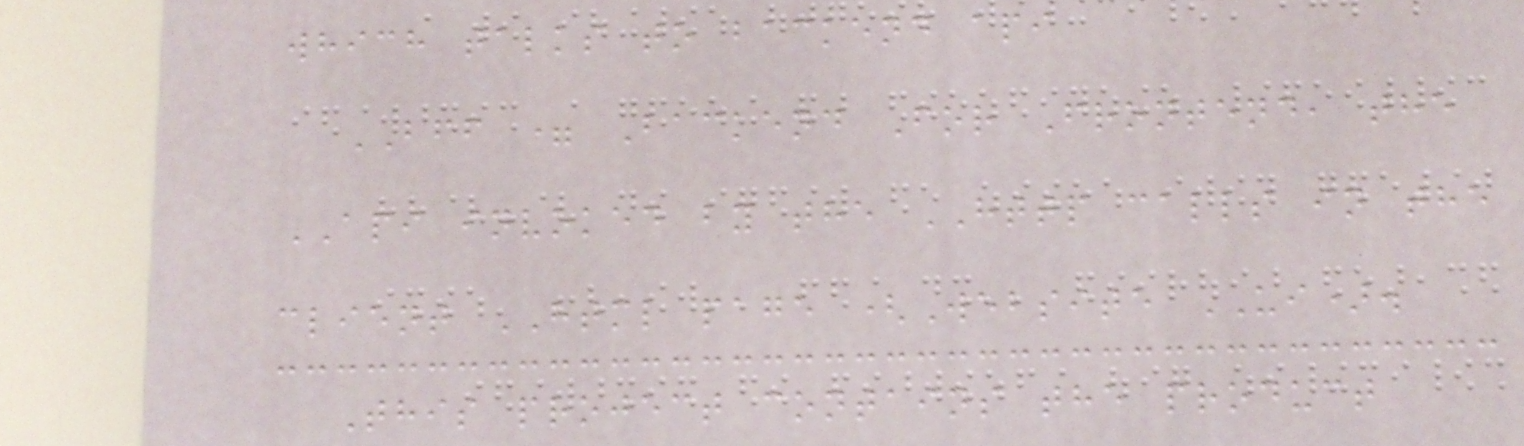which talks to backend api
BFF = Backend For Frontend, the
API invoked by the HTTP calls in the
client HTML page (Website UI).
This project contains the product
